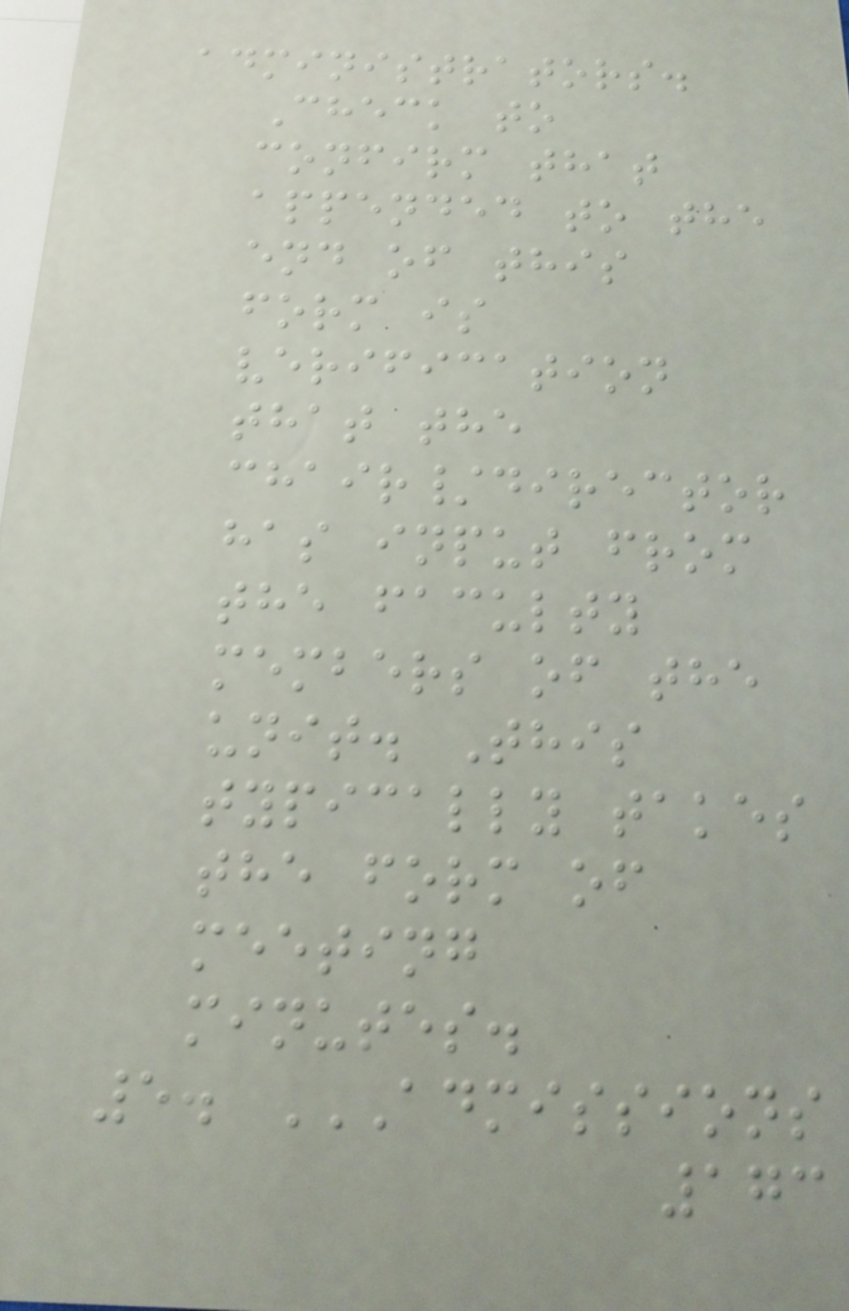administrators.
Check to
confirm that
appended to the
end of this
form is
verification
that the
chair/director
has input from
the faculty
members of the
unit. This
typically takes
the form of
meeting
minutes.
5. ADMISSIONS
173
